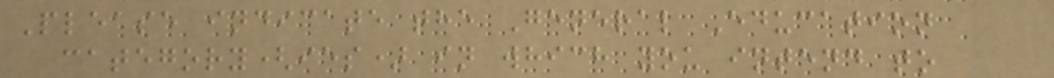Please indicate the General Education
category(ies) in which you intend to
